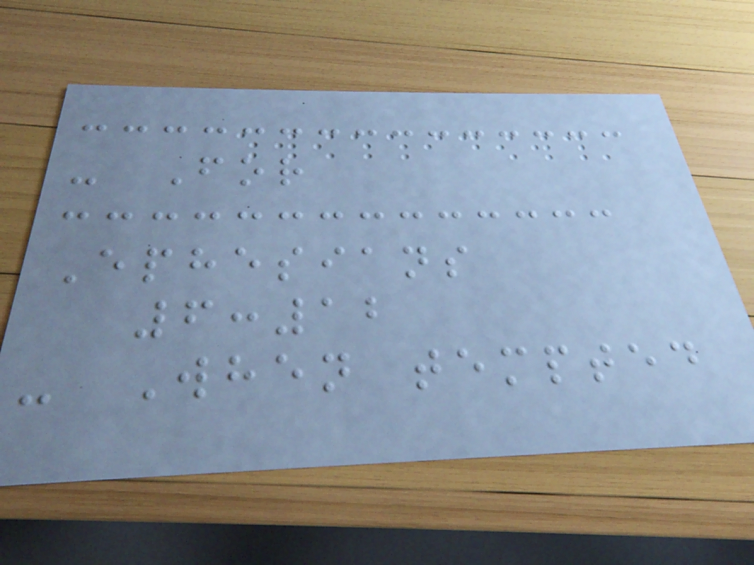- For
Ephesians
6:12
- When tempted
